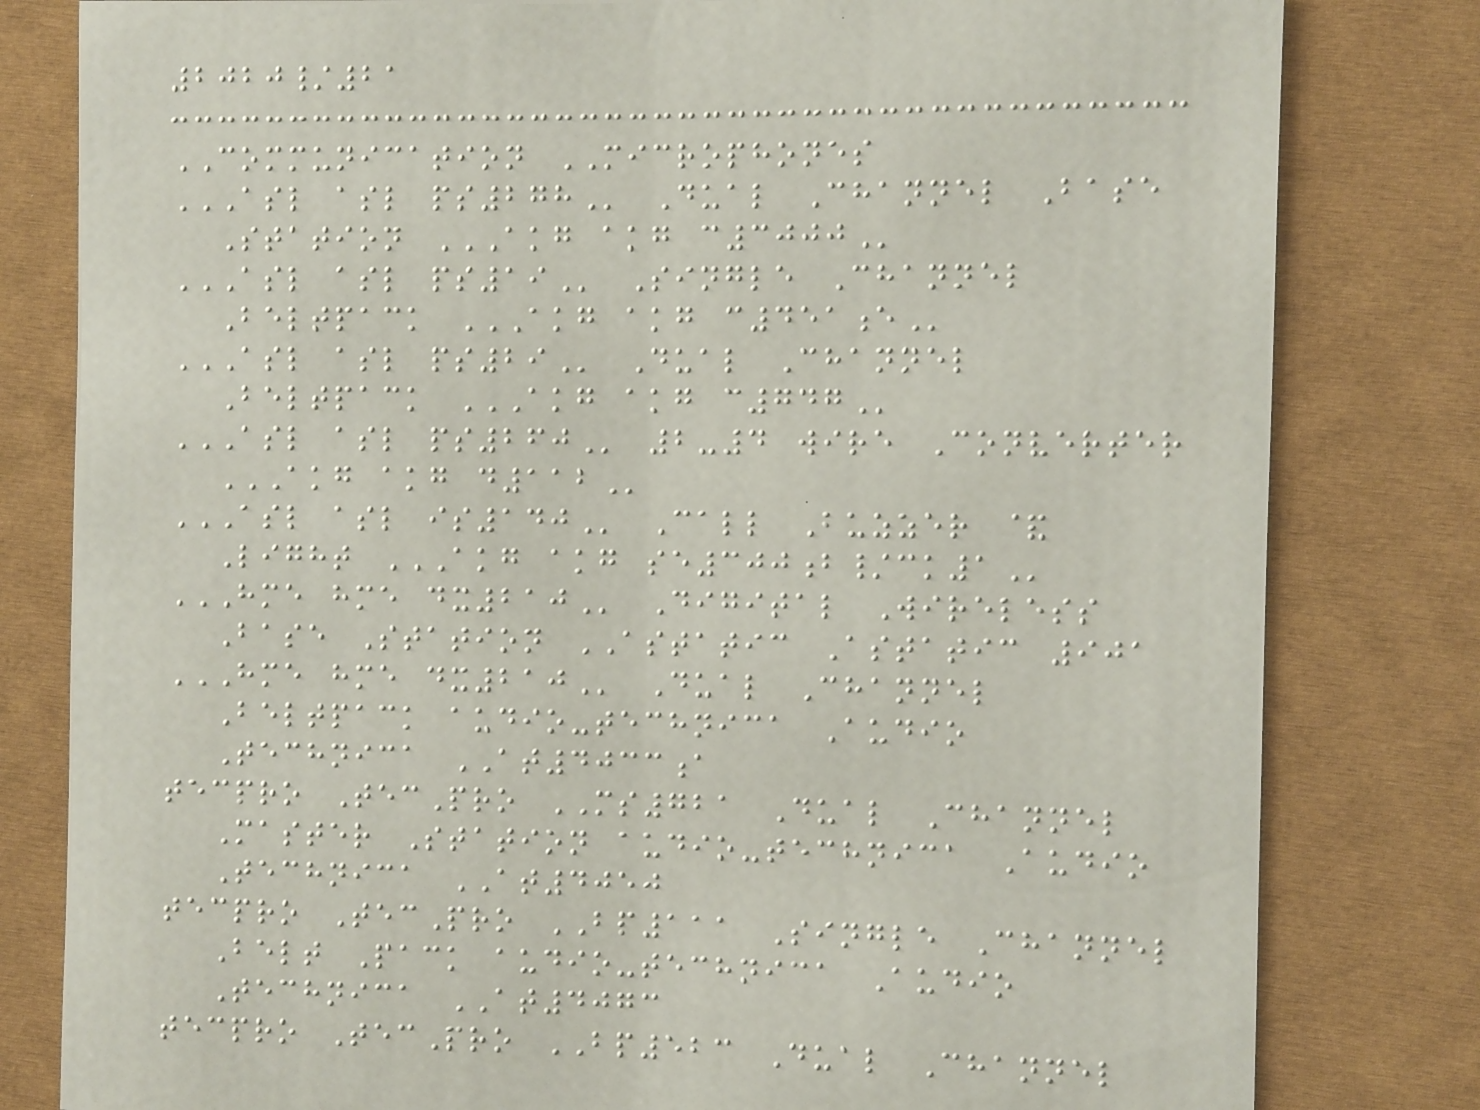2020/21
COMMUNICATION MICROPHONES
ASL ASL PS278 Dual Channel Base
Station AKG AKG C3000
ASL ASL PS19 Single Channel
Beltpack AKG AKG C451E
ASL ASL PS29 Dual Channel
Beltpack AKG AKG C747
ASL ASL PS260 2-4 wire Converter
AKG AKG D112
ASL ASL IS140 Call Buzzer &
Light AKG AKG SE300B/CK1
HME HME DX210 Digital Wireless
Base Station ASTATIC Astatic 901
HME HME DX210 Dual Channel
Beltpack audio-technica Audio
Technica AT4033a
tecpro TecPro MS721 Dual Channel
Master Station audio-technica Audio
Technica AT4050
tecpro TecPro BP111 Single Channel
Belt Pack audio-technica Audio
Technica AT4073
tecpro TecPro BP523 Dual Channel
